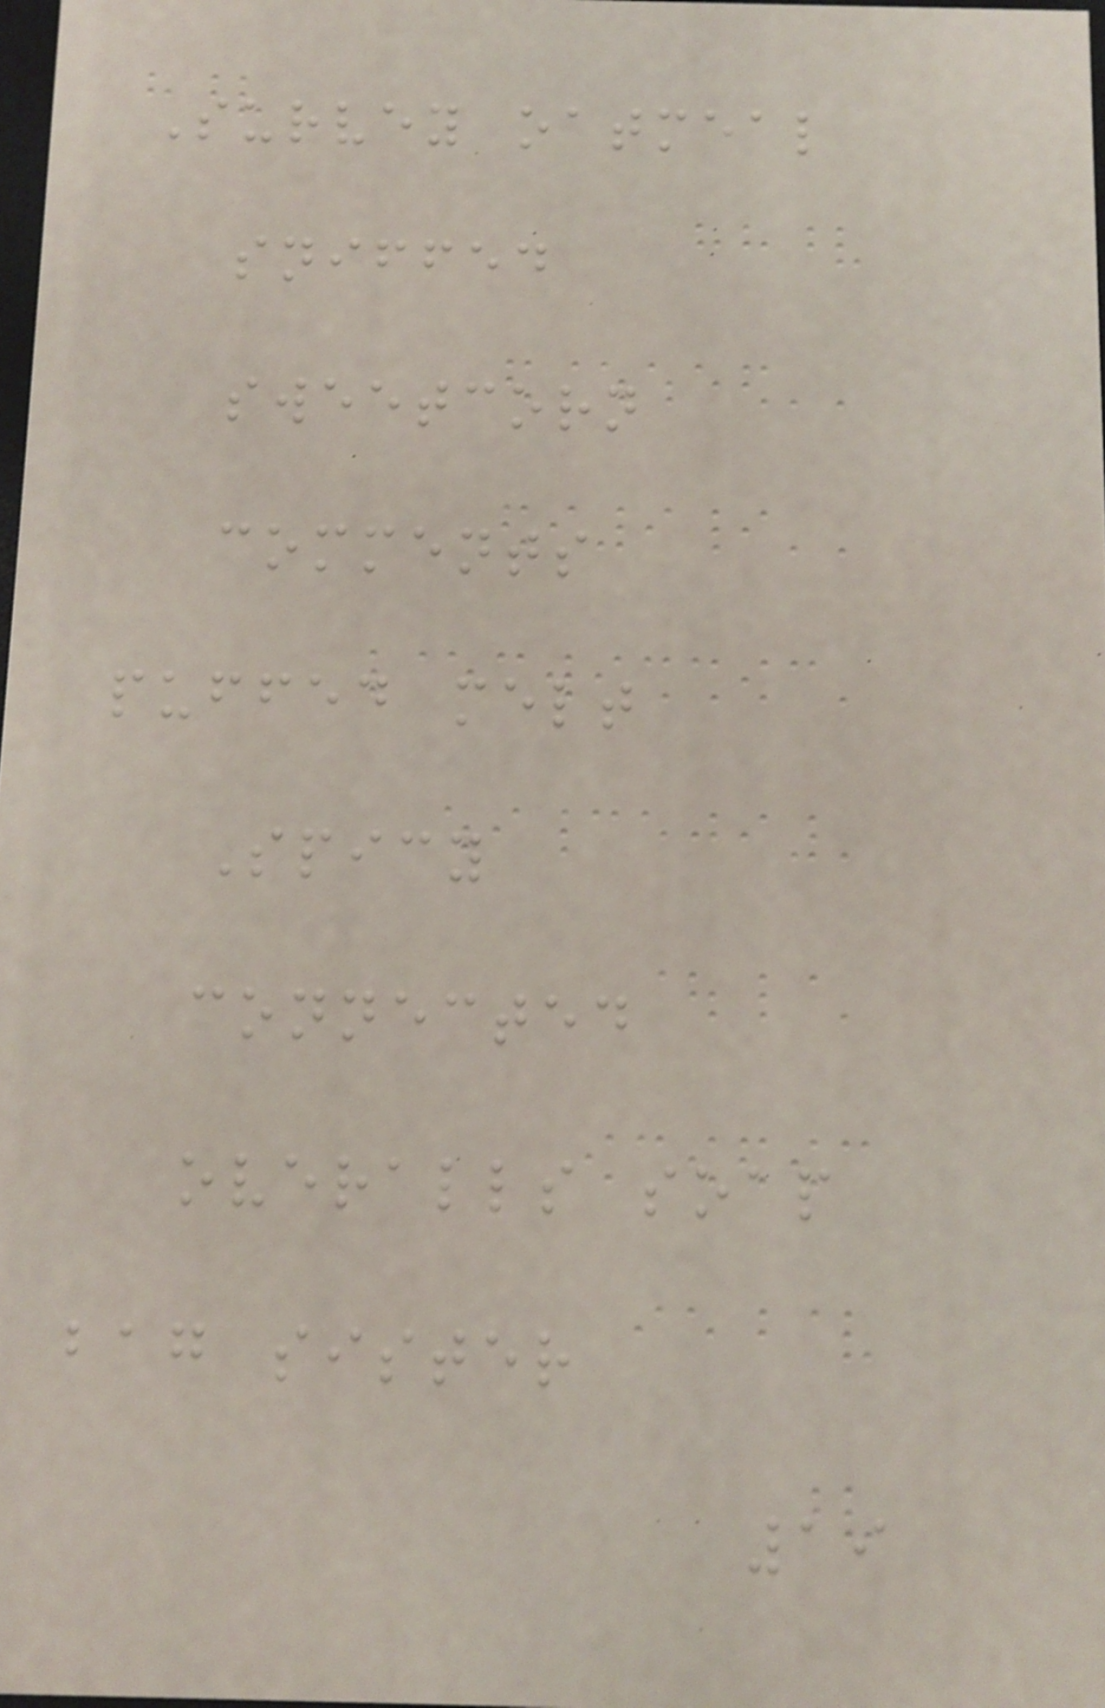Survey oatmeal
sniffed
sweetcorn
comments
puffed melt
Spicy
connected
overalls soap
bag sister
19
